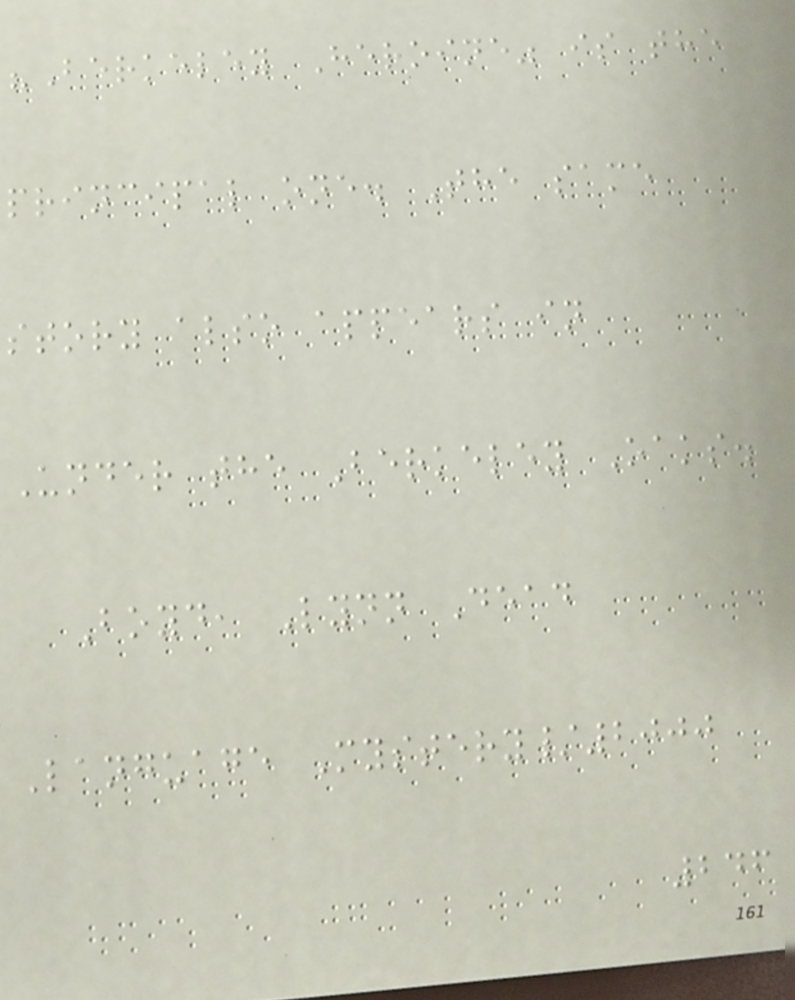"Berkeley Heroine" is the
principal one. The same
story also appears in
Under the Berkeley Oaks.
Boyd, Lynn Dead
Language Mystery/2000
246
